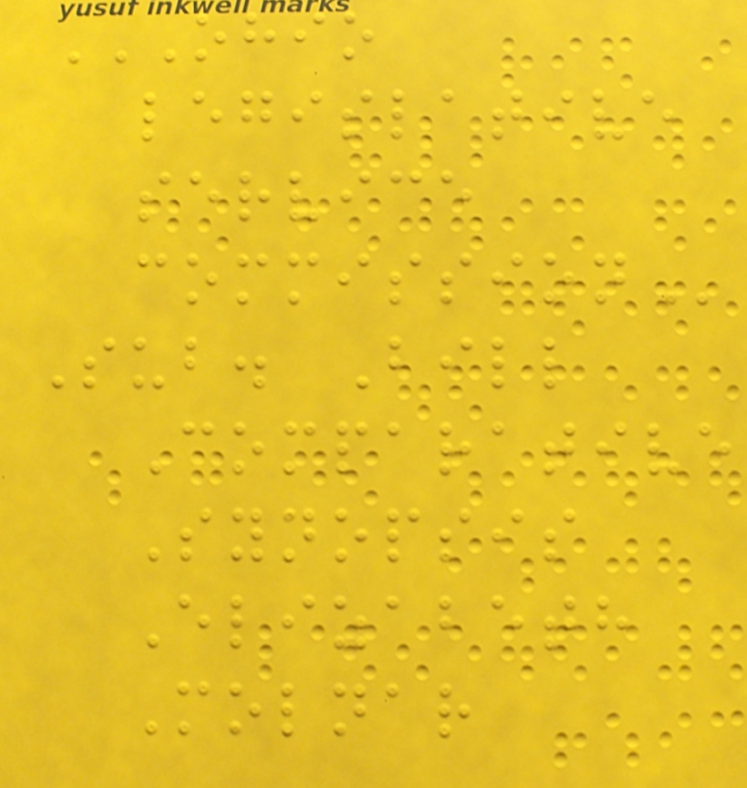OHIO
LEGISLATIVE
SERVICE
COMMISSION
Sub. Bill
Comparative
Synopsis
Elizabeth
Molnar
